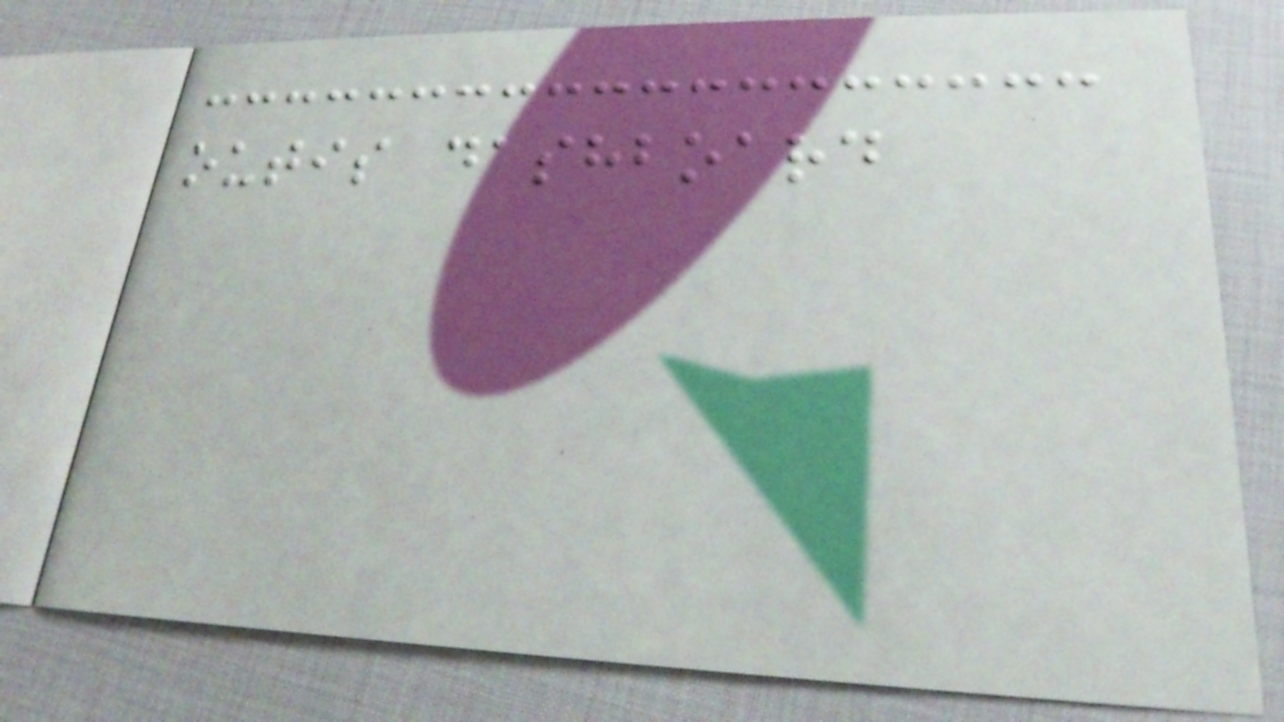outis dashboard
